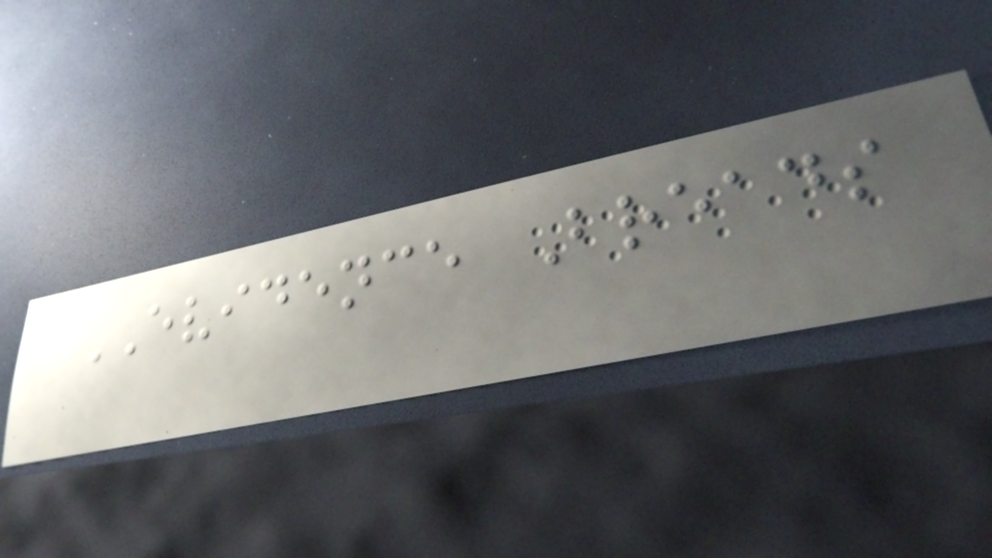EVIDENCE Breads
